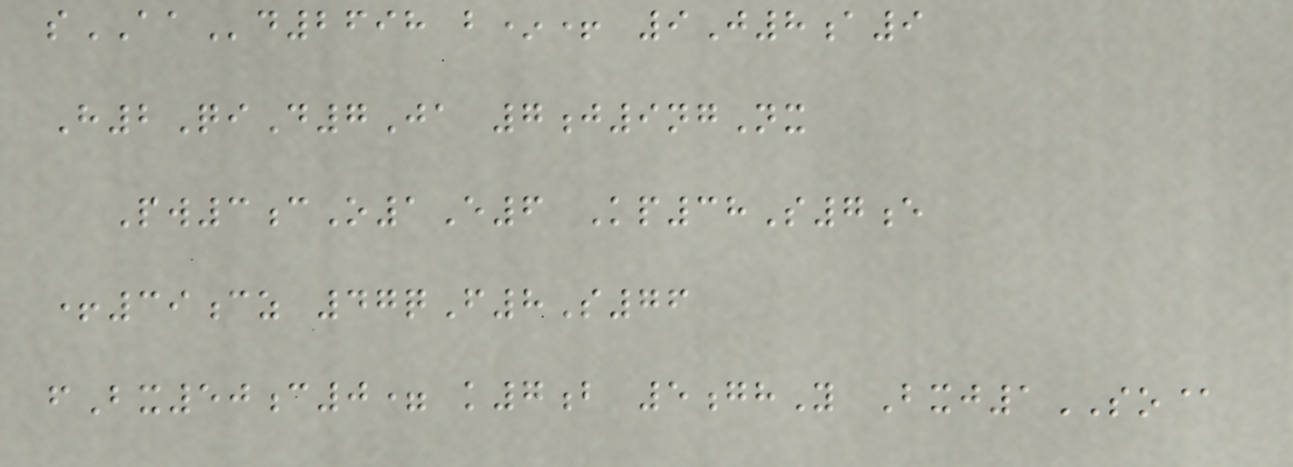sAAd2698 b*+ 9J8a9
H2QiD7Ja 7j9ngNx
Pw3cO1E6 Kp38S7e
+39cz 47qF8S76
fBx50c0= k7b 5ghY Bxj1SO@
